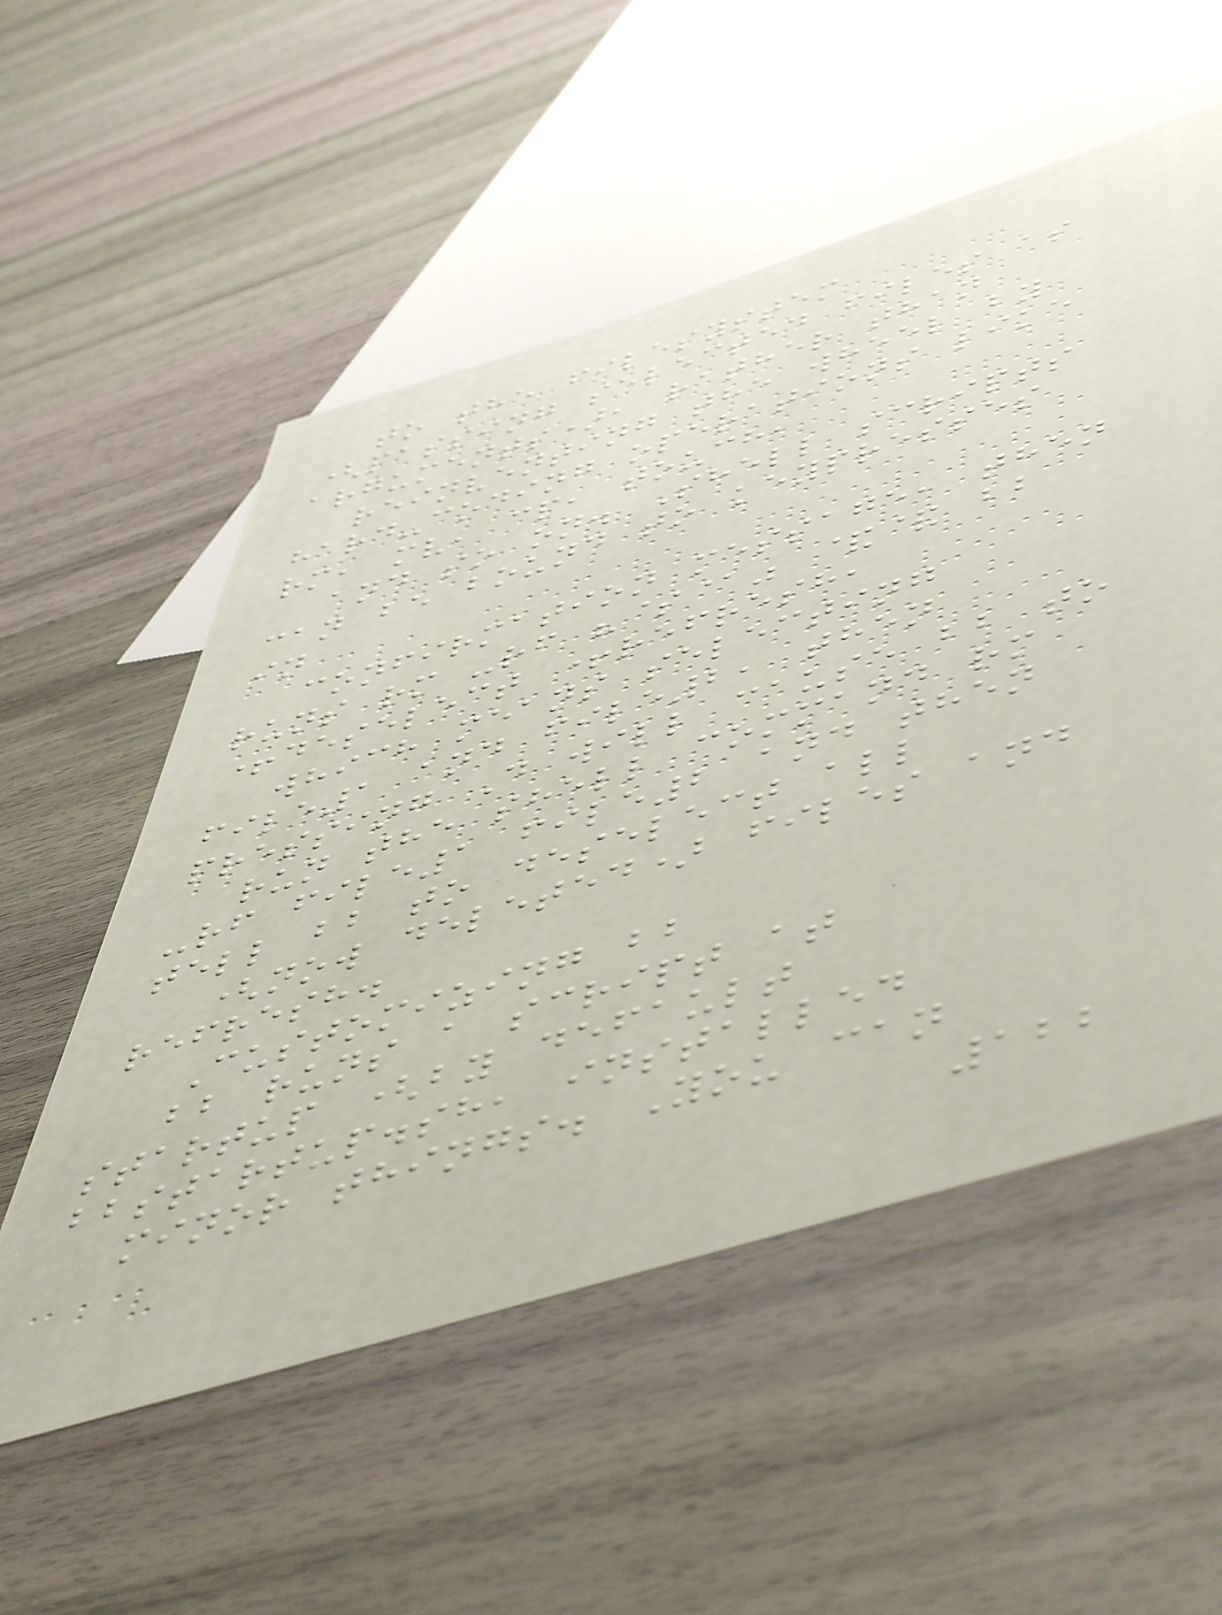to the filesystem
(passing selected files as
arguments), rather than
reinventing the wheel by
hard-coding operations like
rm, mv, cp, touch,
and so on. Shell scripts
can be bound to keypresses
in
confirmation message, then
runs rm -rf "$@" && bb
+deselect +refresh,
which means selecting
file1 and file2, then
pressing D will cause bb to
run the shell command rm
-rf file1 file2 and then
tell bb to deselect all
(now deleted) files and
refresh.
Customizing bb
bb runs a script at
startup (by default
bbstartup.sh, installed
minor things. You can
122
